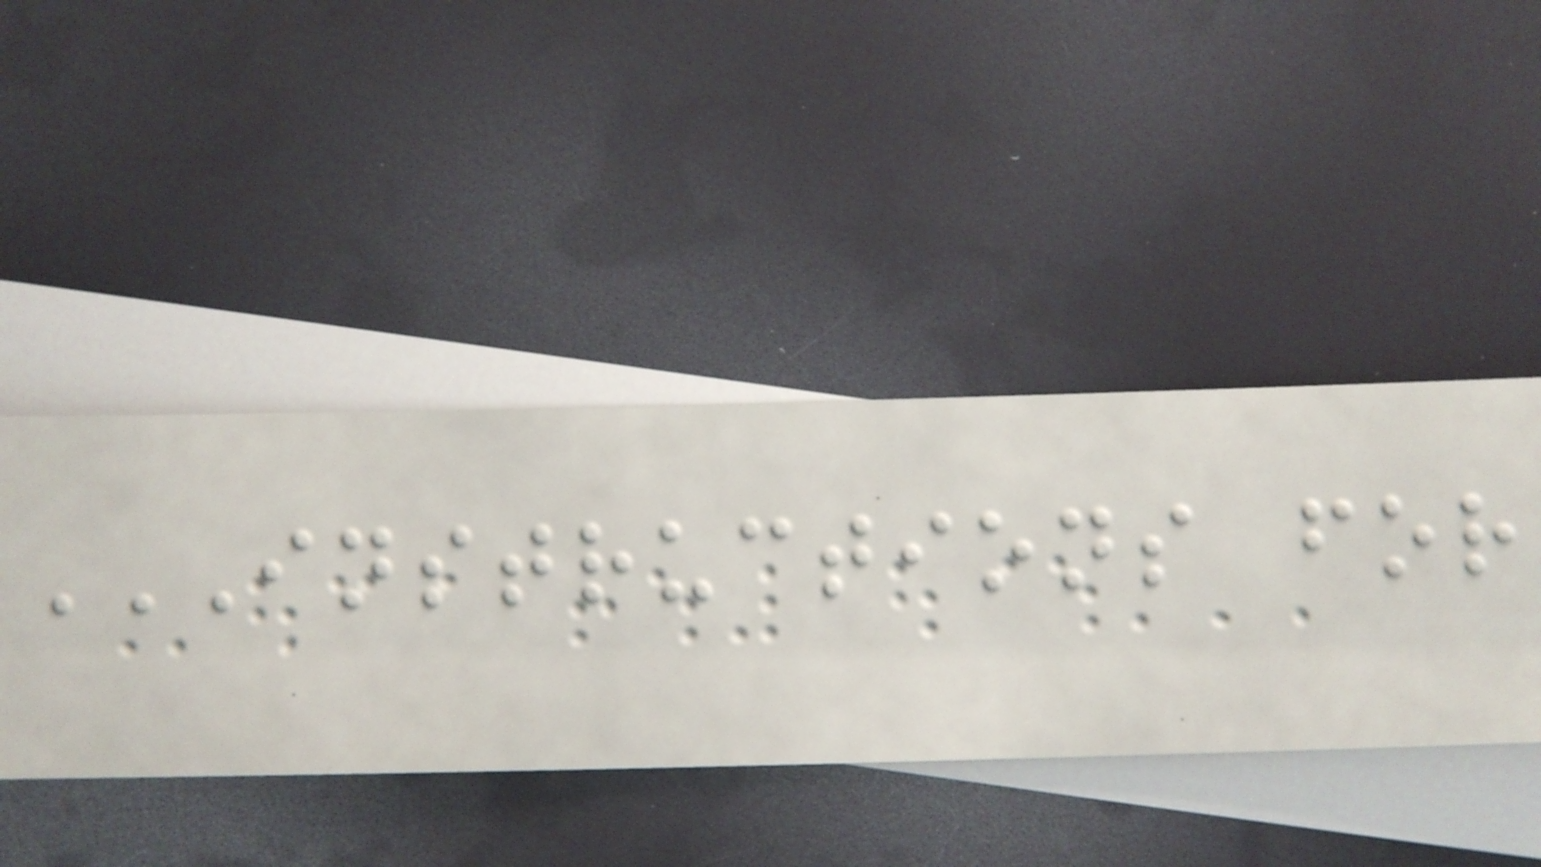INSTRUCTIONS FOR
